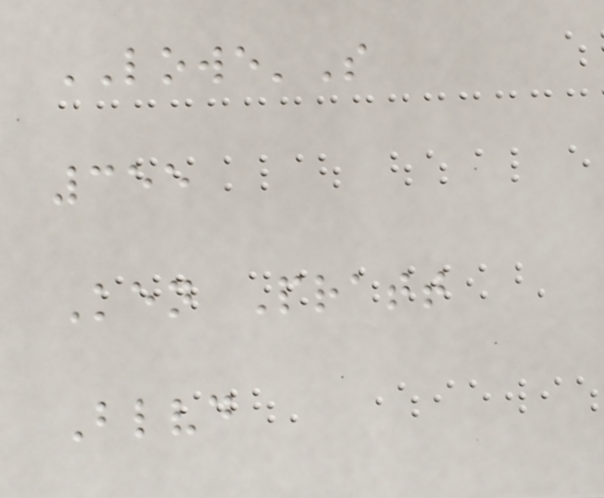LOWE'S
355
Ken Pratt
Blvd
